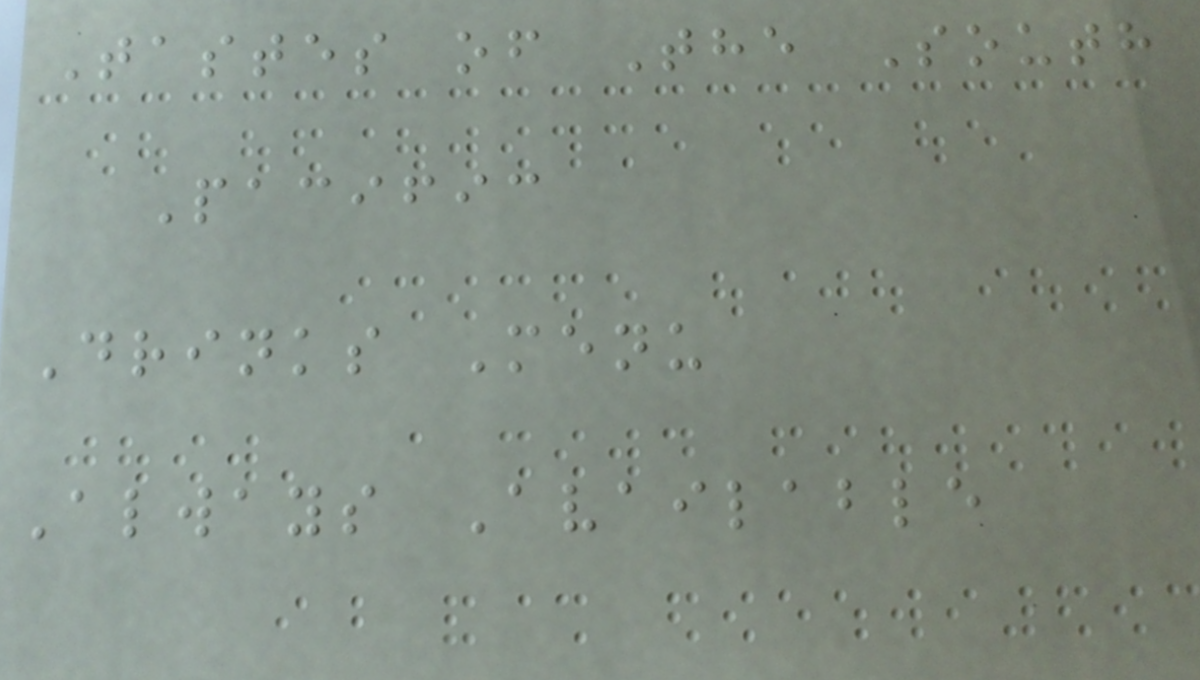Tastes of The South
Pacific
Drinks Menu
Always Available
